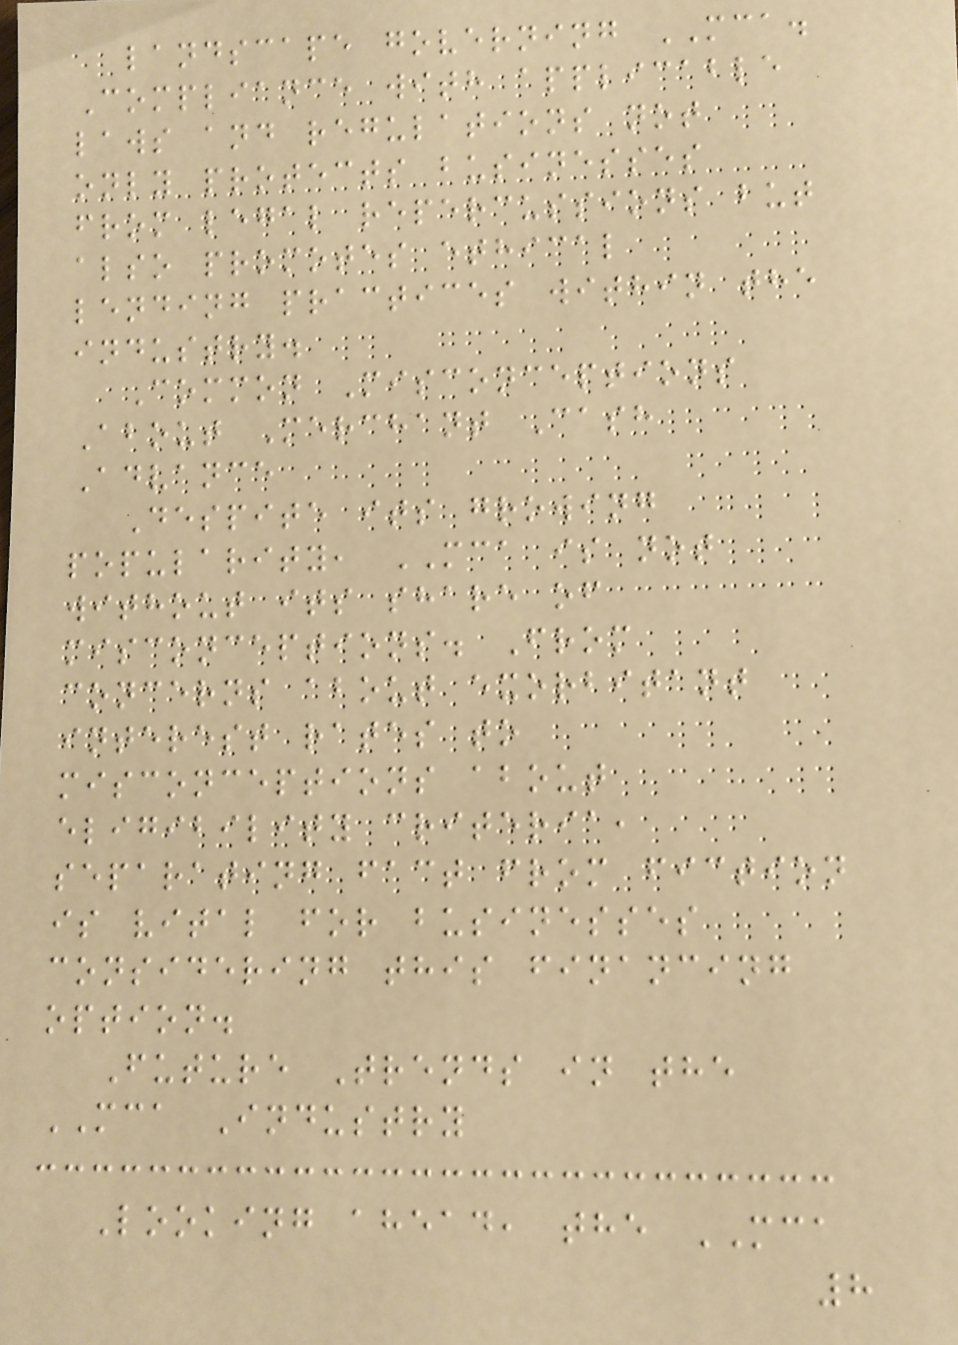landscape governing MCA.
Compliance with applicable
laws and regulations not
only protects businesses
from legal repercussions but
also promotes ethical
lending practices within the
industry.
Common Misconceptions
About Merchant Cash
Advance
Despite its growing
popularity, MCA is not
without its share of
misconceptions. From
concerns about exorbitant
interest rates to
misconceptions about
eligibility criteria,
separating fact from fiction
is vital for businesses
considering this financing
option.
Future Trends in the
MCA Industry
Looking ahead, the MCA
8
